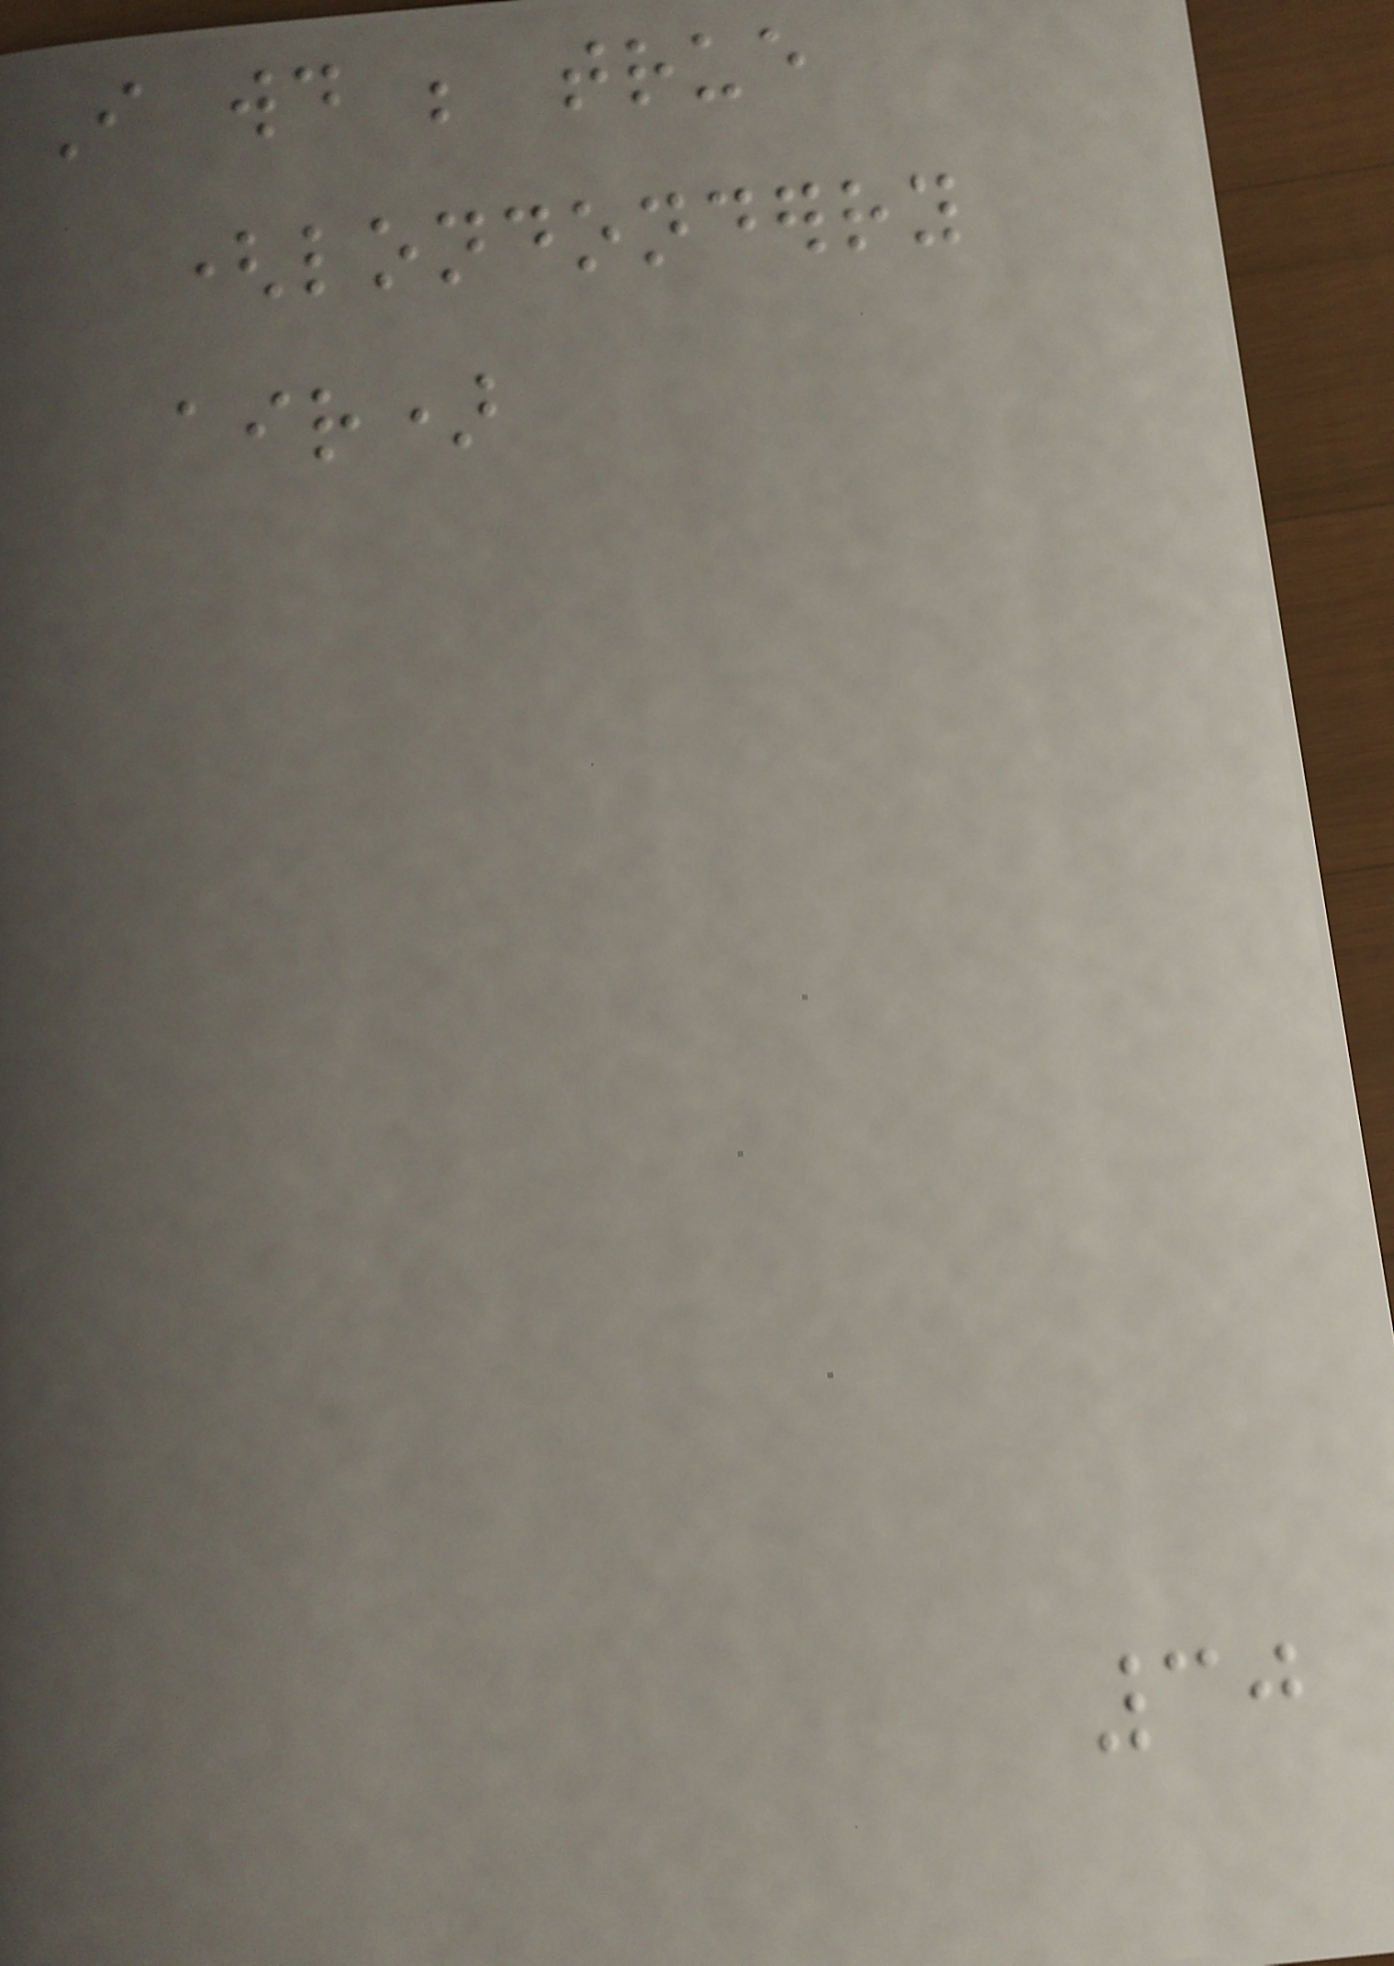I would be true
(londonderry
air)
30
